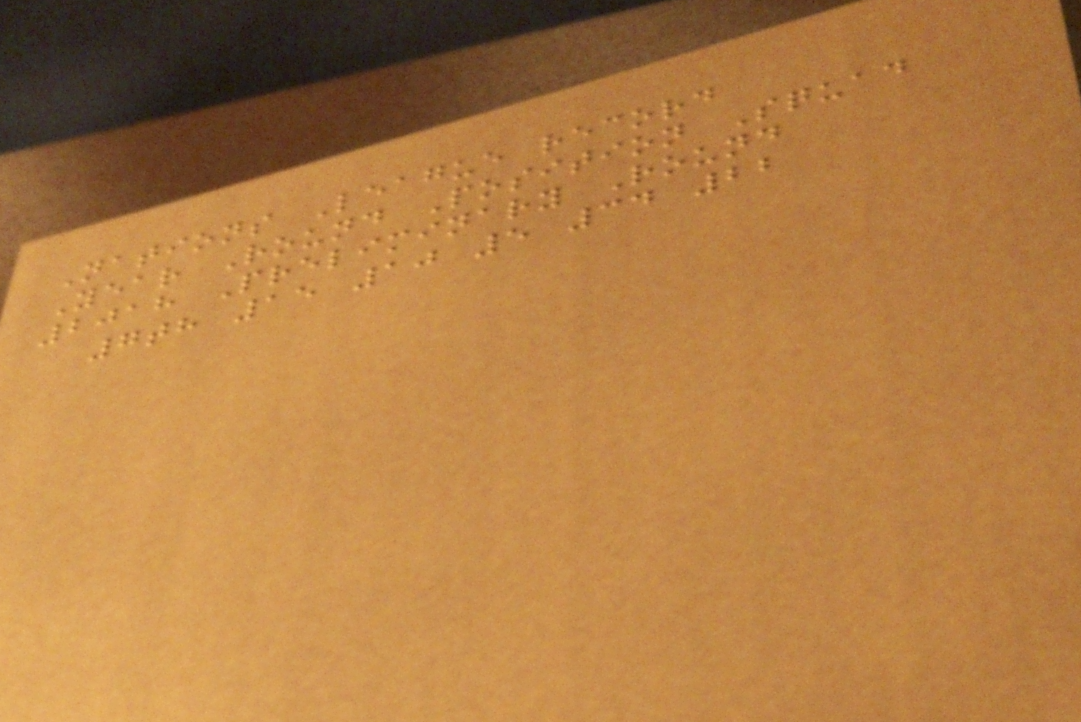Nations League record
Year Round Position Squad
2018 Preliminary Round
7th 15 10 5 34 22
